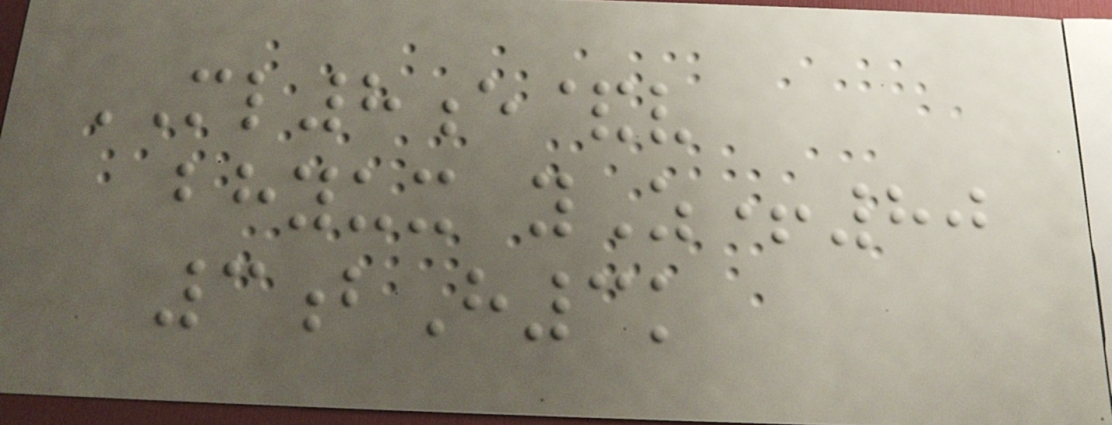ML8e&v
bhyux yZ+80
3bH3k
